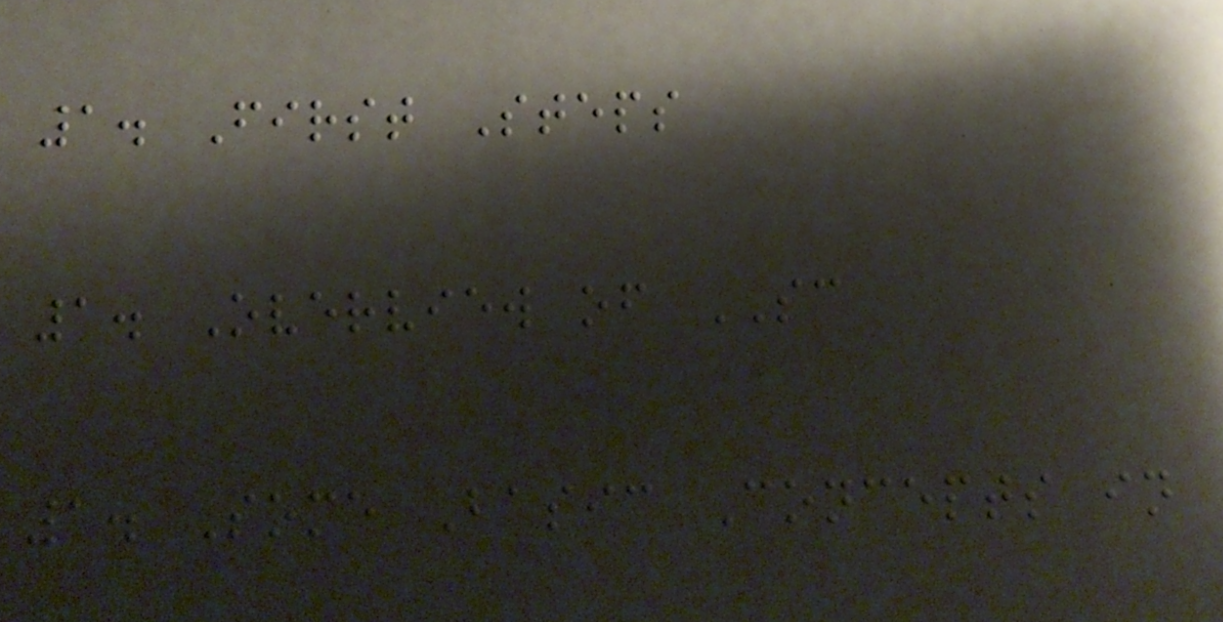1. First Steps
1. Overview of SC
1. Some Basic Concepts in
